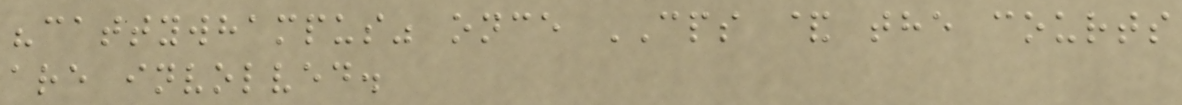"cattywhampus" once CPS & the courts
are involved.
